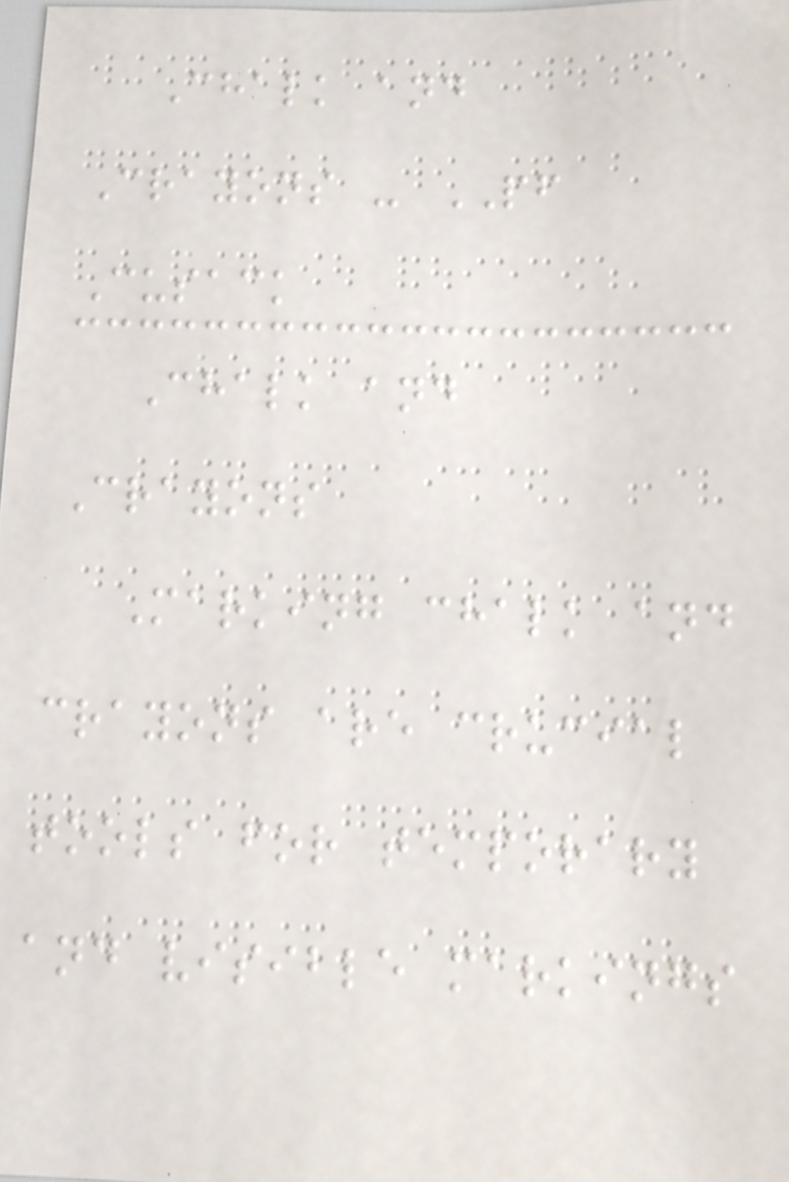Chalk and
Crayons - PF
Cusack
Chalk and
Crayons
Marking chalk and
crayons are crucial
tools for temporary
and visible markings
